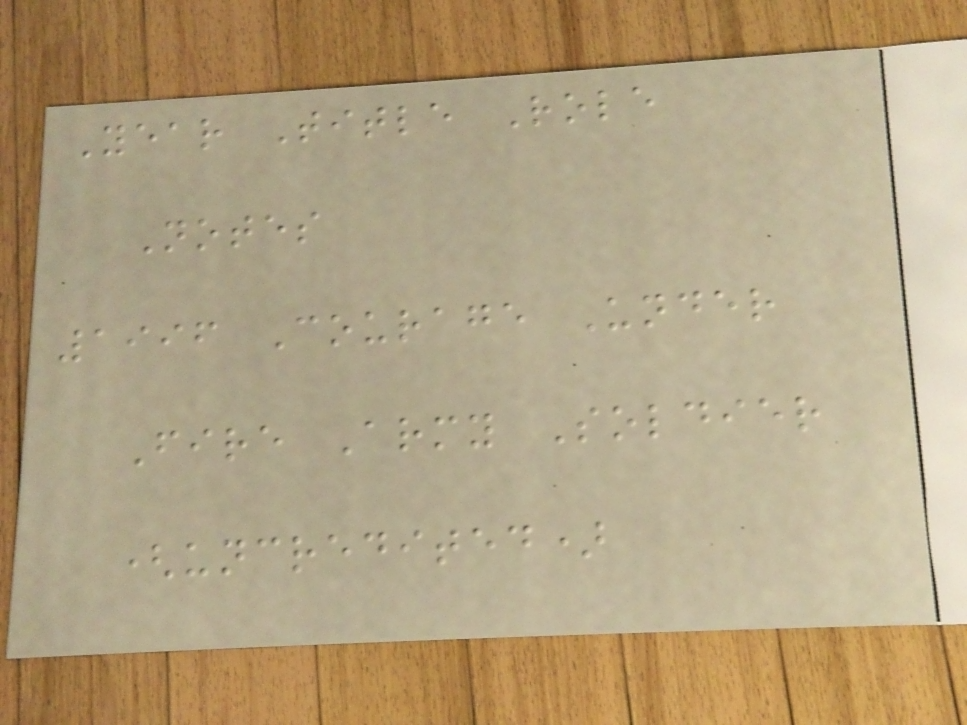Year Title Role
Notes
1996 Courage Under
Fire Army Soldier
(uncredited)
